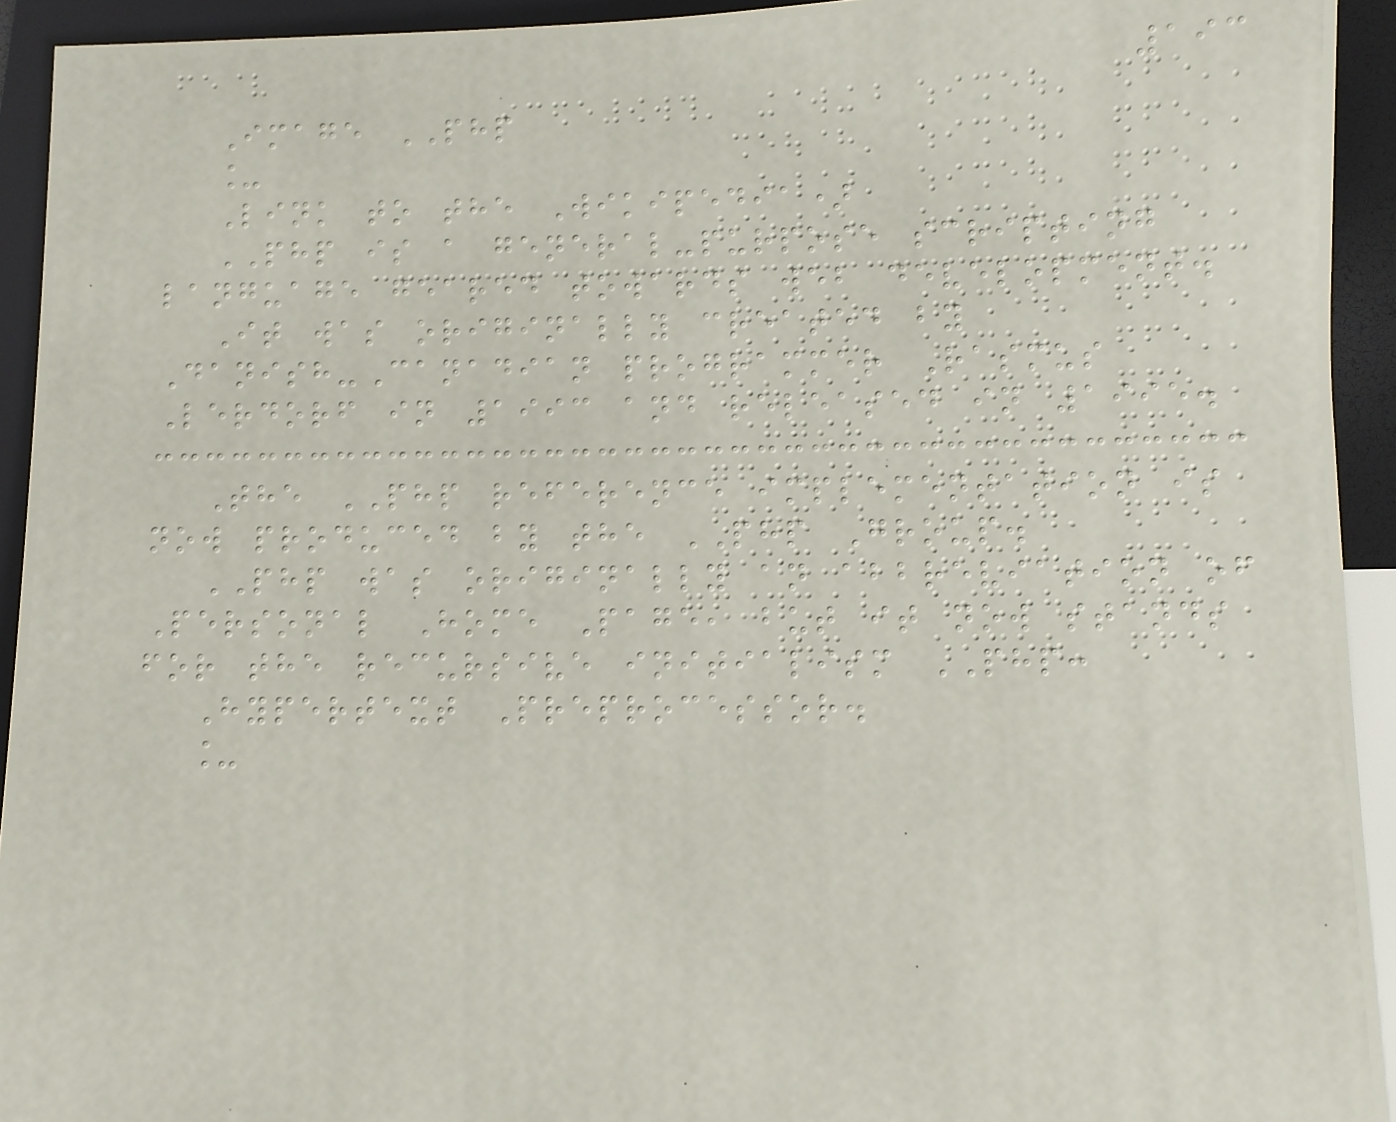193
Image PHP
_
Link to the Wikipedia)
PHP is a general-purpose scripting
language geared towards web development.
It was originally created by
Danish-Canadian programmer Rasmus
Lerdorf in 1993 and released in 1995.
The PHP reference implementation is
now produced by the PHP Group.
PHP was originally an abbreviation of
Personal Home Page, but it now stands
for the recursive initialism PHP:
Hypertext Preprocessor.
_
